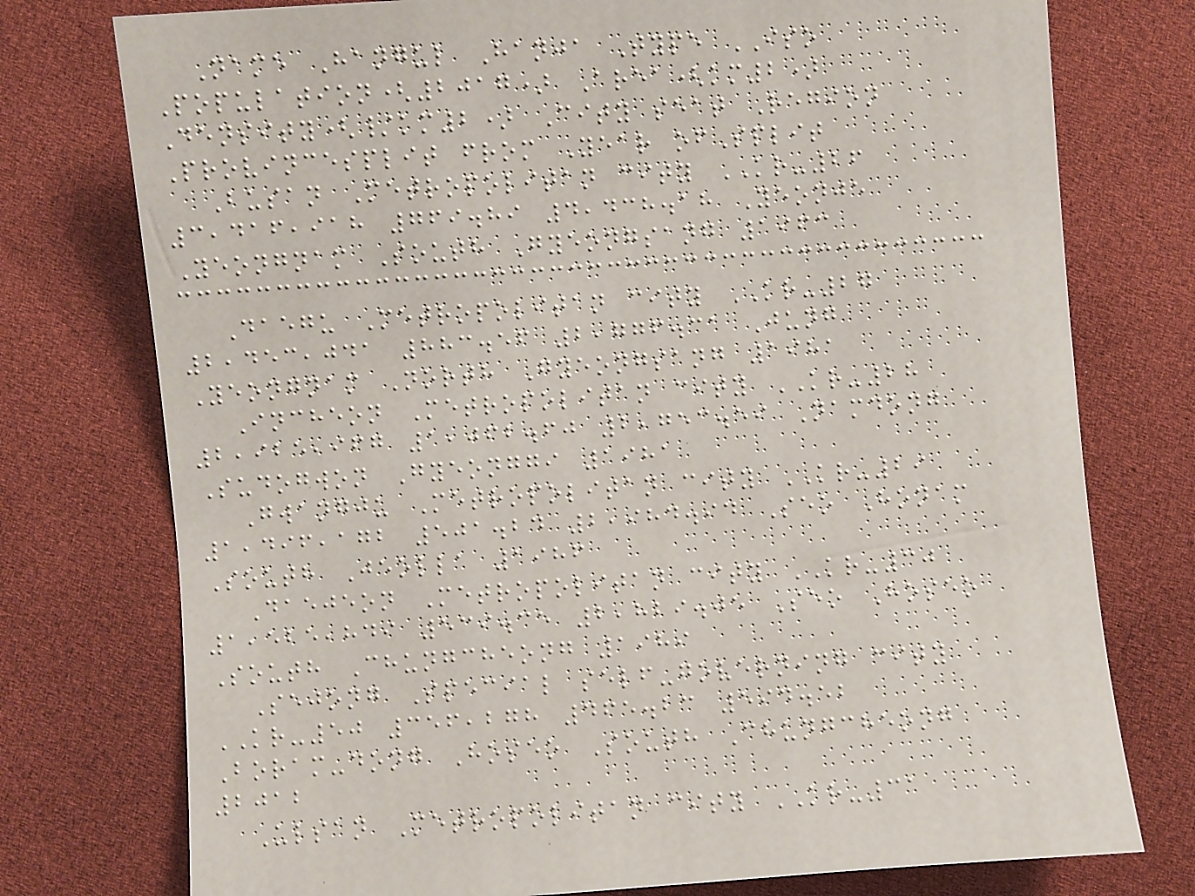Name Hangul Hanja Type ISO
Population(2017) Area(km2)
Density(/km2) City seat Region
Provincesplit from Year ofSplit
Busan Metropolitan city KR-26
3,416,918 769.89 4,438.18 Yeonje
Yeongnam South Gyeongsang 1963
Daegu Metropolitan city KR-27
2,453,041 883.56 2,776.31 Jung
Yeongnam North Gyeongsang 1981
Incheon Metropolitan city KR-28
2,925,967 1,062.60 2,753.59 Namdong
Sudogwon Gyeonggi 1981
Gwangju Metropolitan city KR-29
1,496,172 501.24 2,984.94 Seo Honam
South Jeolla 1986
Daejeon Metropolitan city KR-30
1,525,849 539.35 2,829.05 Seo Hoseo
South Chungcheong 1989
Sejong Special self-governing city
KR-50 356,278 465.23 594.52
Boram-dong Hoseo South Chungcheong
2012
Ulsan Metropolitan city KR-31
